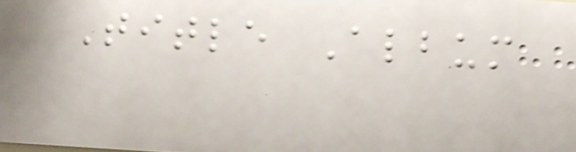Title Album
